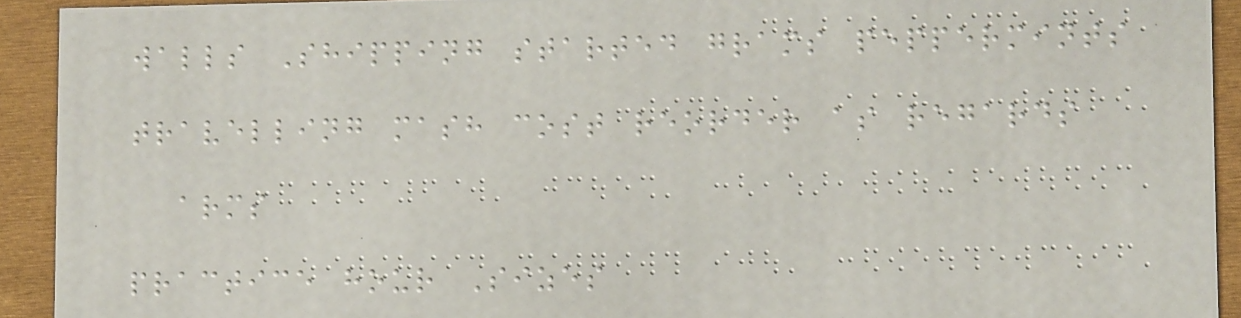walls Shipping started grams peppermints
travelling mash cost reorder as regards
arms
practice hour Sizes
